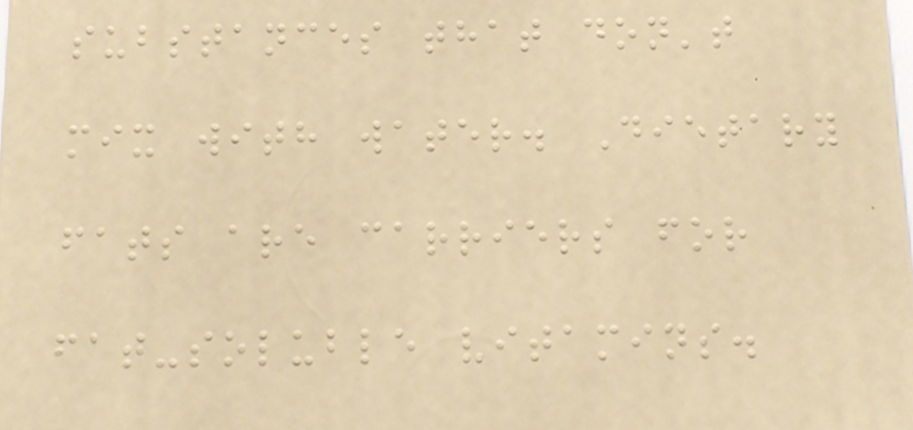substances that don't
mix with water. Dietary
fats are carriers for
fat-soluble vitamins.
